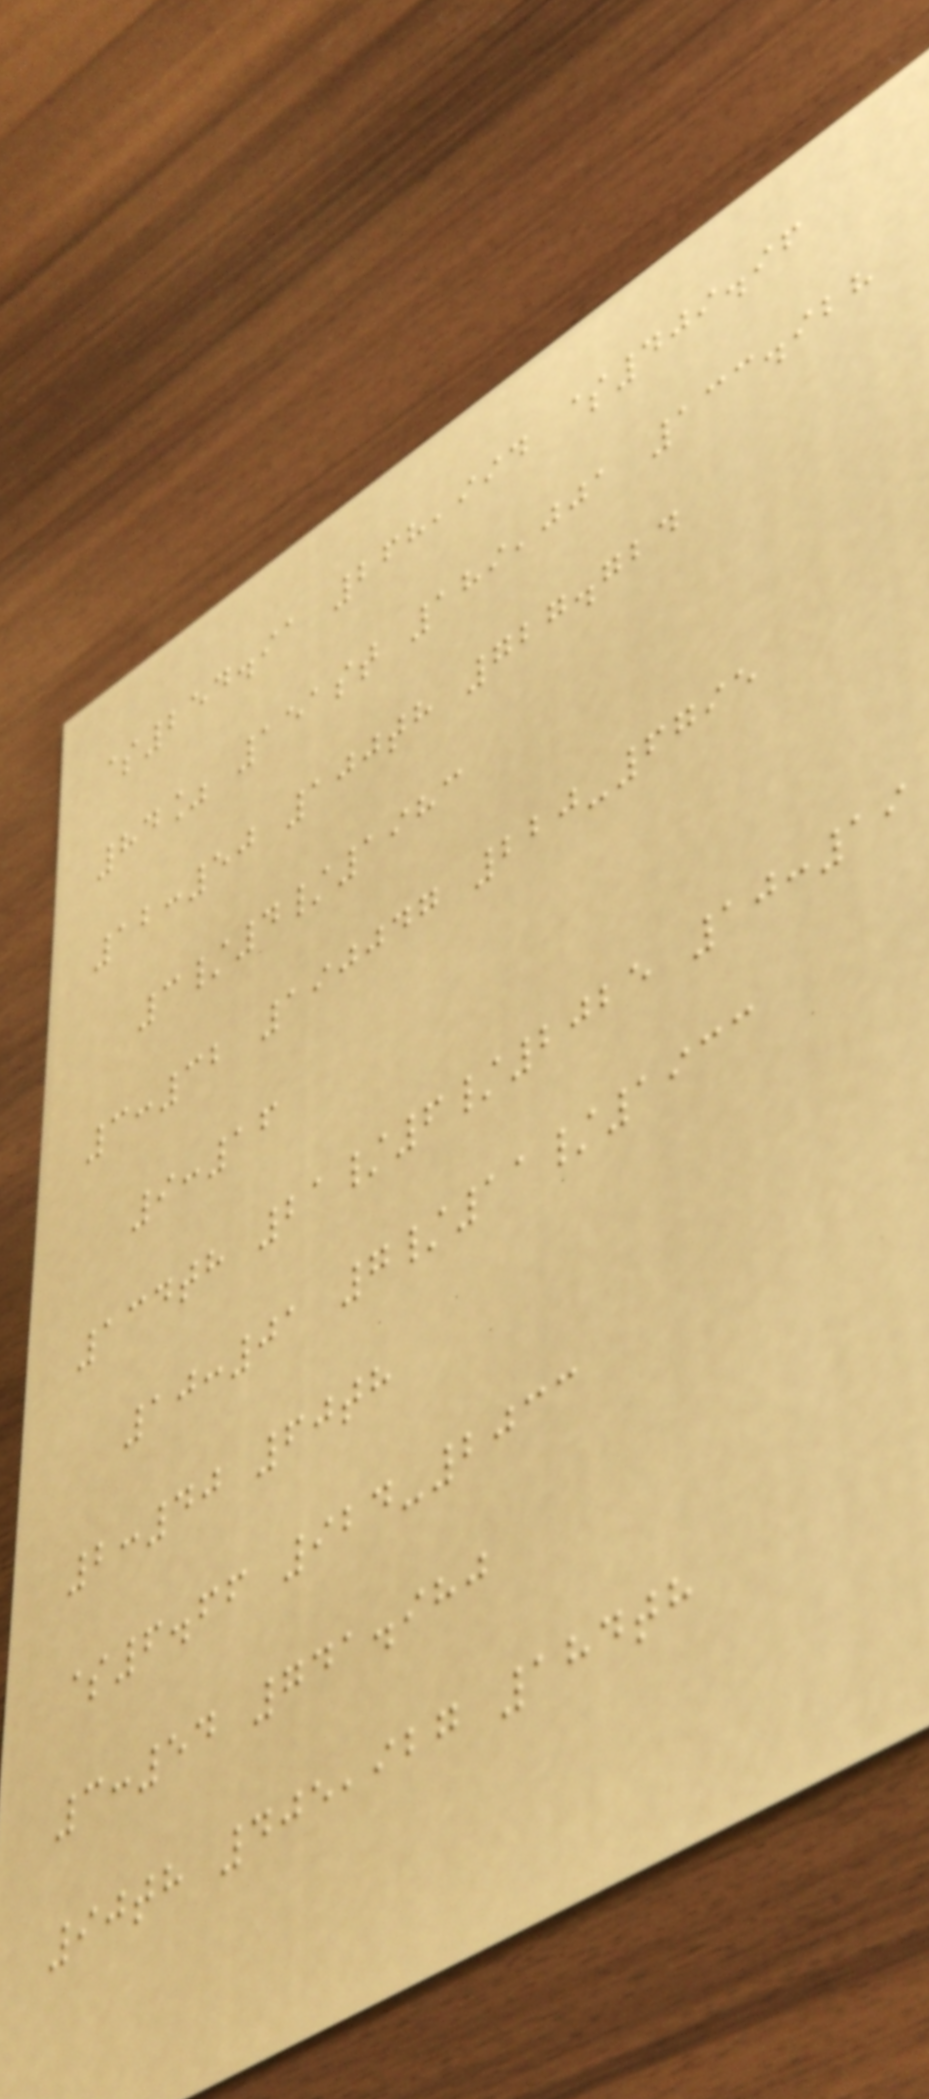$254.91 268,994 $409.96
84% 151st 189,001 133.928
12:50 100th 727.724
3/4/1983
3:32 190047 220-6795
9:16
134th 21/6/2025 10:19
10:01 7/11/1933
2:40 60th
$6.66 924-2033
3:54 741.980
90th 405,927 184th
